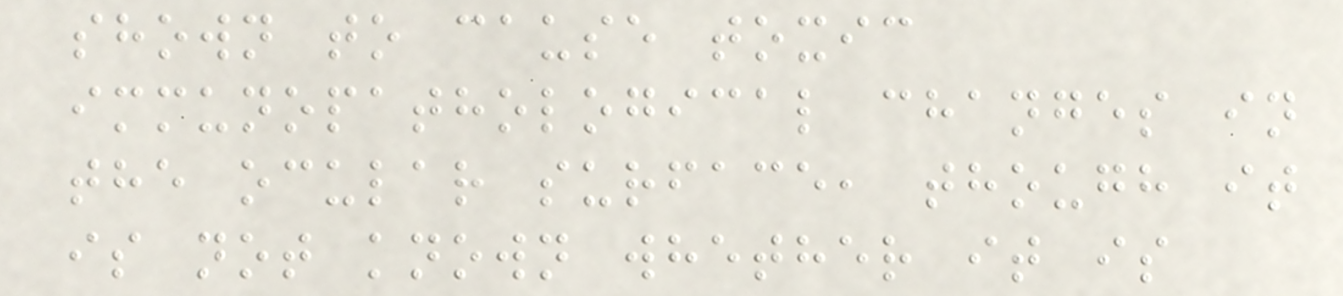shown to cause toxic
immunopathological changes in
the ocular surface, though it
is not known whether it is
